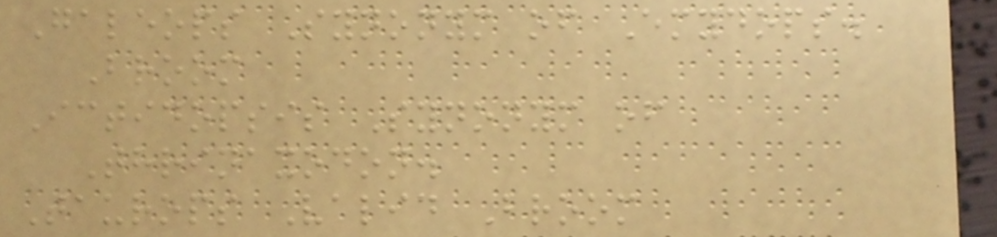Galeops Synonym of Emydops.
Broom
Ictidopsis Synonym of
Thrinaxodon.
Taurops Valid Broom
